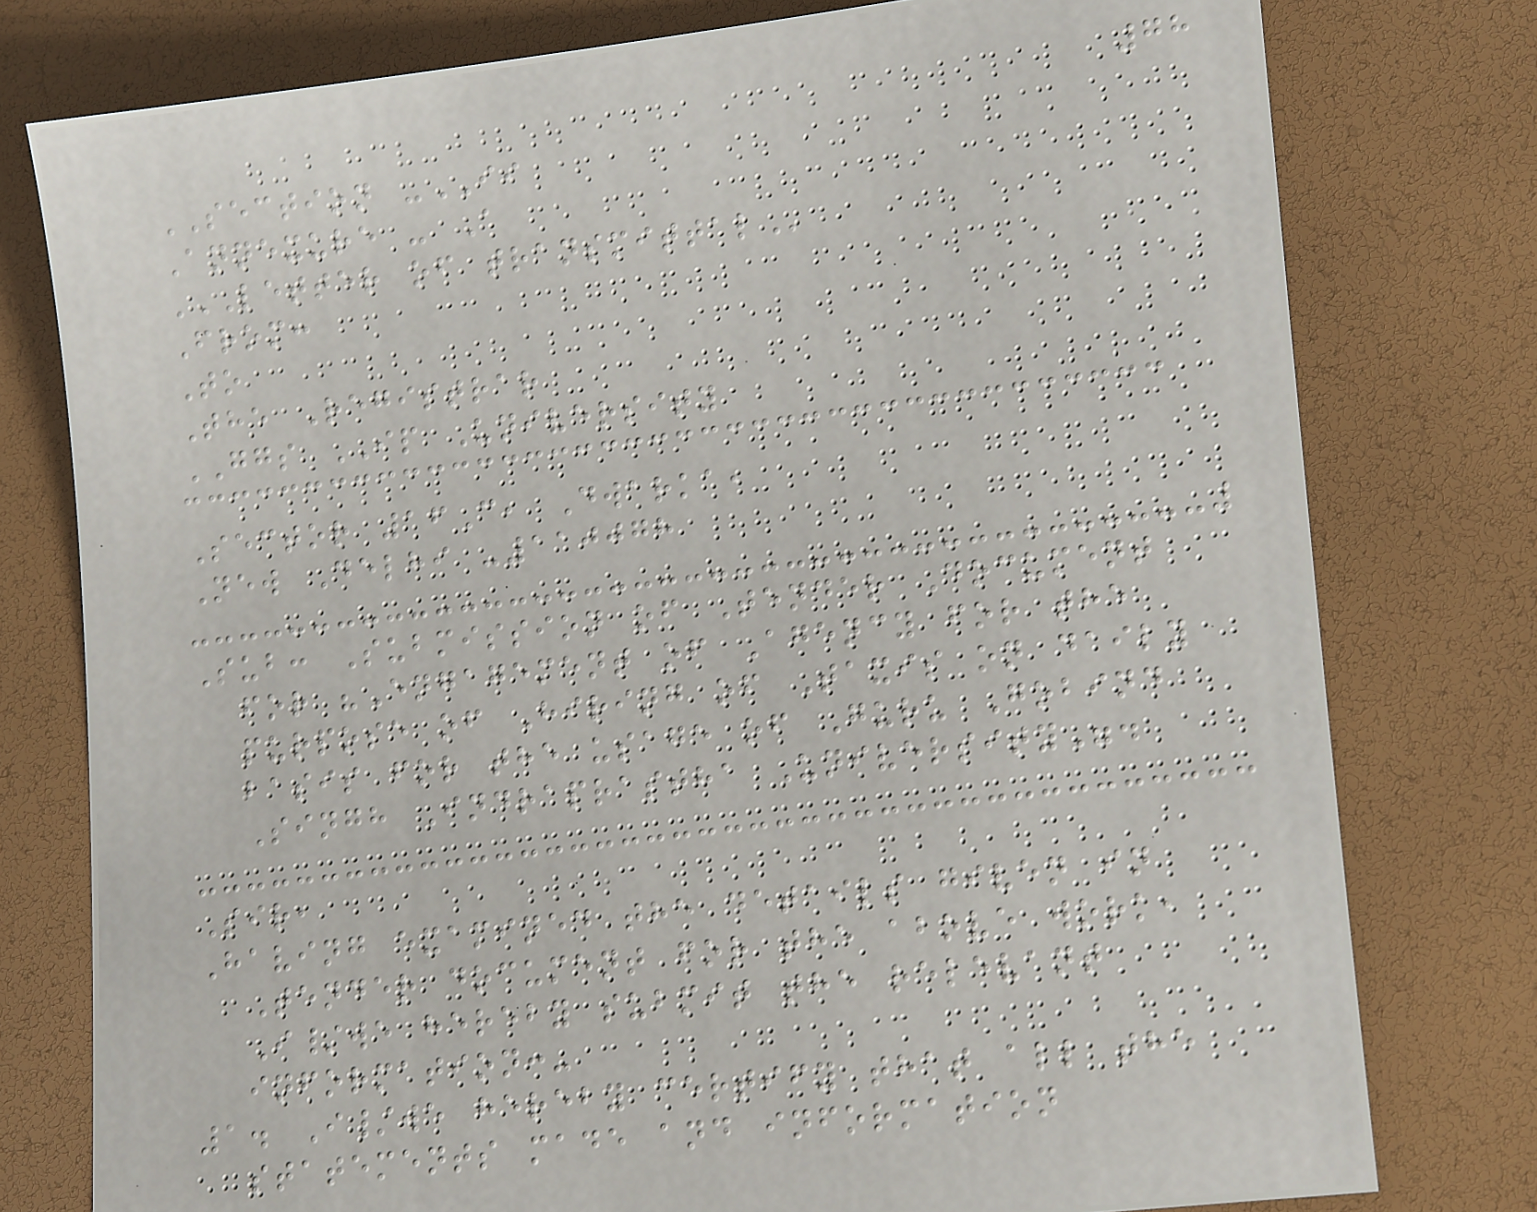78
SECTION -II
Annexure - A
LETTER OF TRANSMITTAL
From:
To
The Registrar
GGS IP University
Sector 16C, Dwarka,
New Delhi -110078
Sub: Submission of Tender Document
for "Engagement of Agency for the
purpose of Hiring of Taxis on daily
basis for the usage of Guru Gobind
Singh Indraprastha University".
Sir,
Having examined the details given in
Tender document for the above work,
I/we hereby submit the relevant
information:-
1. I/we hereby certify that all the
statements made and information
